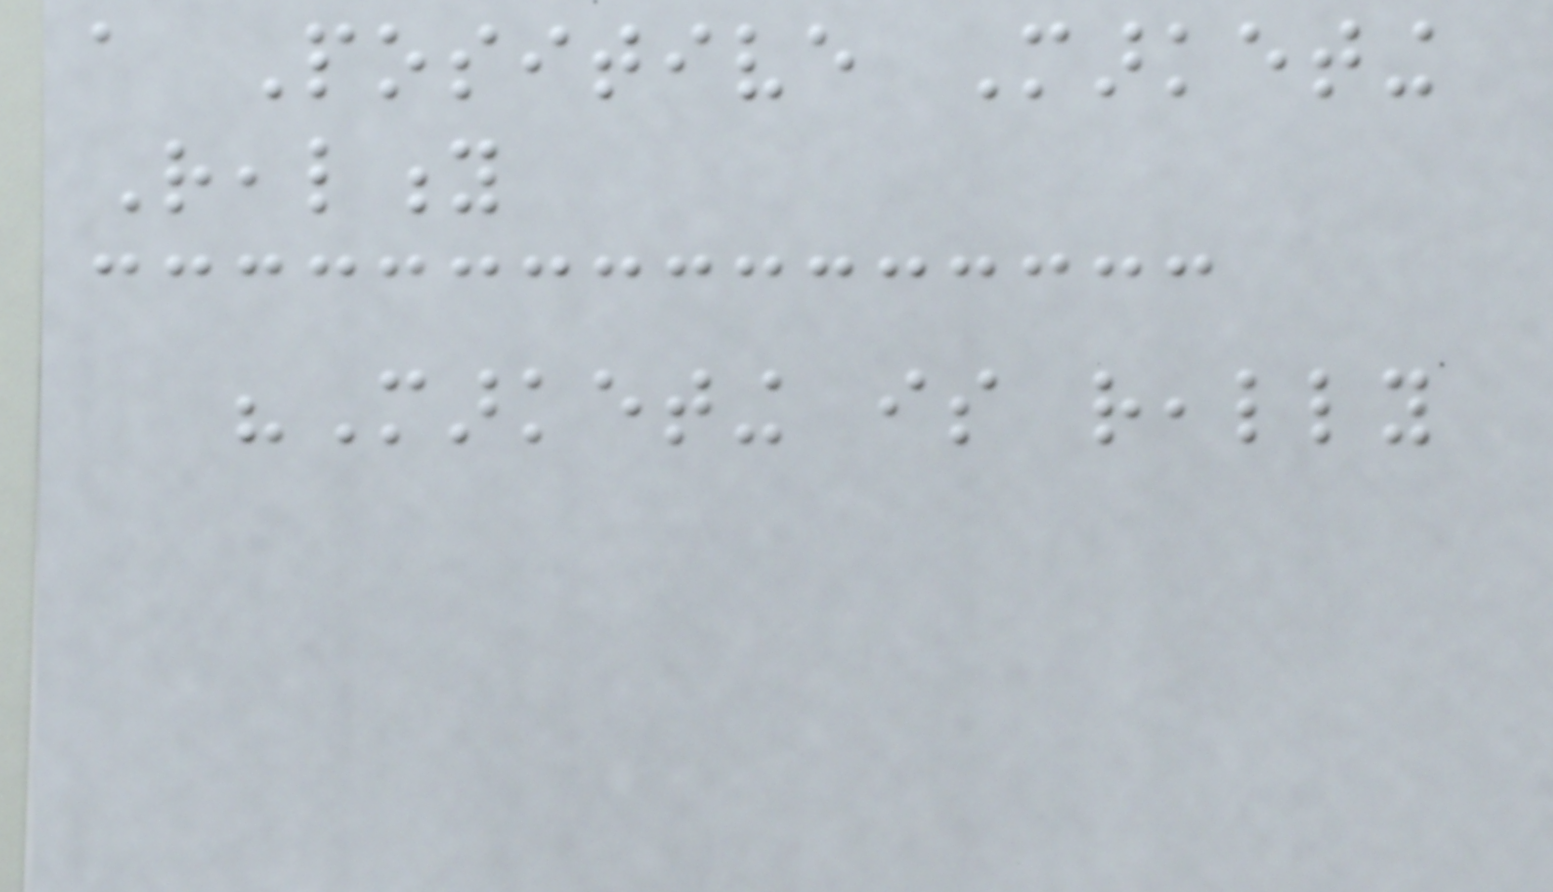a Positive Marketing
Reality
"Marketing is really
